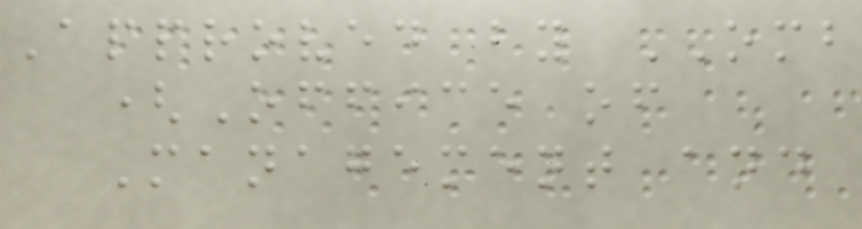Approved by OMB
(Office of
Management and
